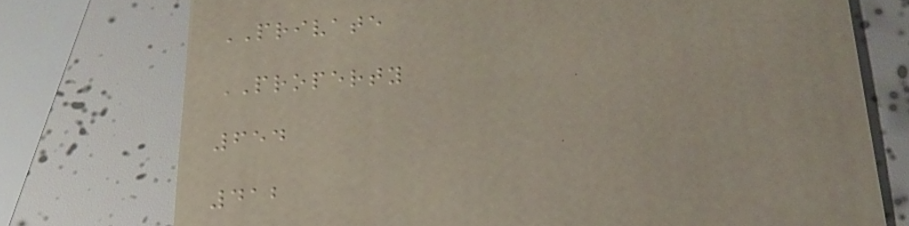PRIVATE
PROPERTY
654
412
